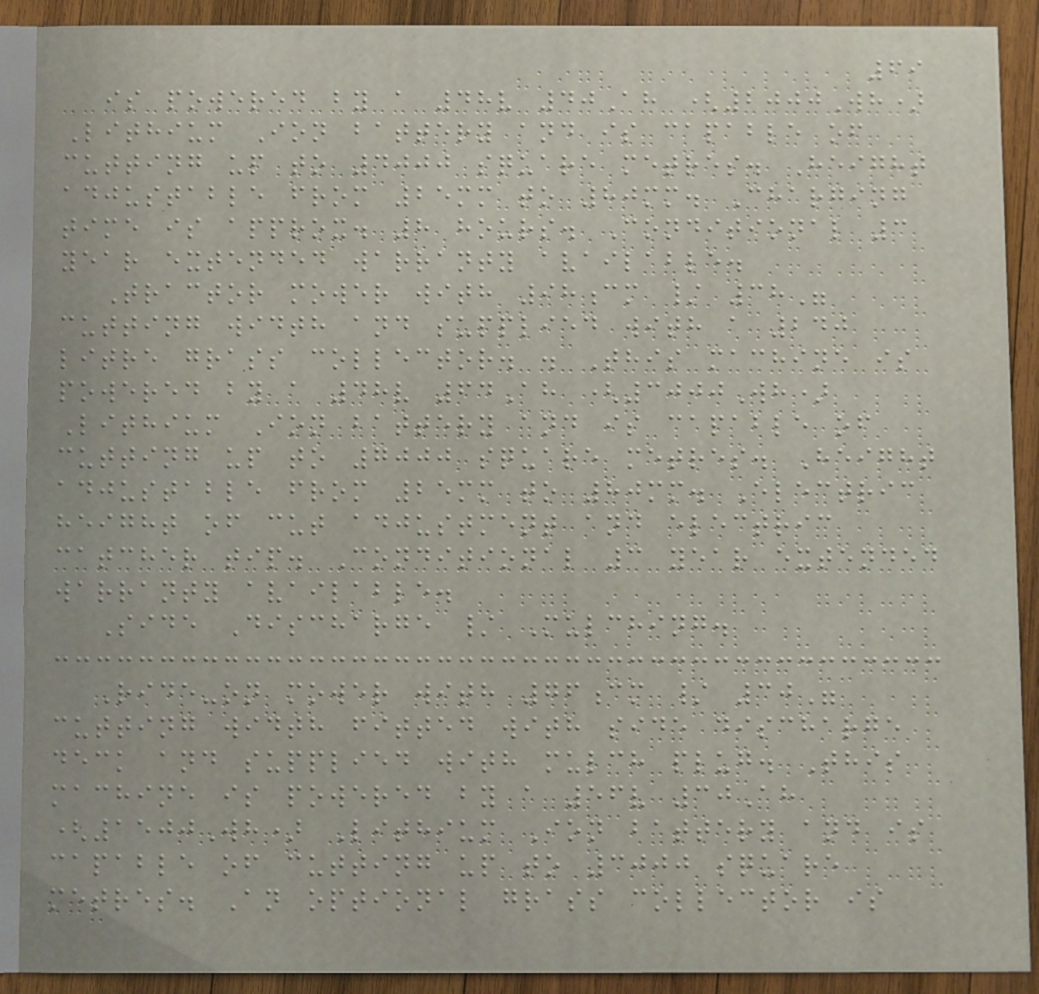69
is powered by a 48v 40Ah (2000Wh)
Lithium Ion battery and is capable of
cutting up to 4000 square metres. Height
adjustable from 25mm to 80mm. Charging
time is approx. 8 hours. Conditional 3
year extended warranty available.
Tractor mower with 98cm / 38"
cutting width and supplied with a 240
litre grass collector. . This machine is
powered by a 48v 64Ah (3000Wh)
Lithium Ion battery and is capable of
cutting up to 7000 square metres. Height
adjustable from 25mm to 80mm. Electric
height of cut adjustment and electric
catcher tip. Conditional 3 year extended
warranty available.
Side Discharge / Mulching.
Ride-on mower with 76cm / 30"
cutting width fitted with side discharge
deck and supplied with mulch plug. This
machine is powered by a 56v 30Ah
(1500Wh) Lithium Ion battery and is
capable of cutting up to 3000 square
metres. An optional grass collector is
